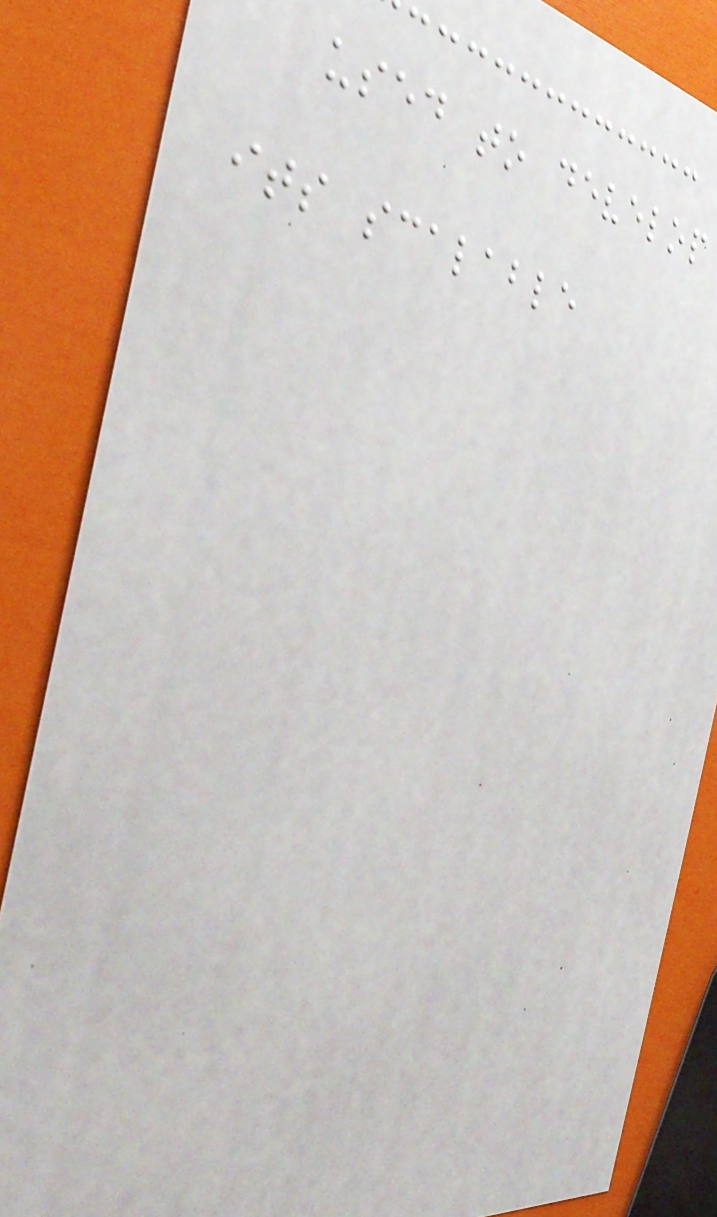used to develop
its scalable
